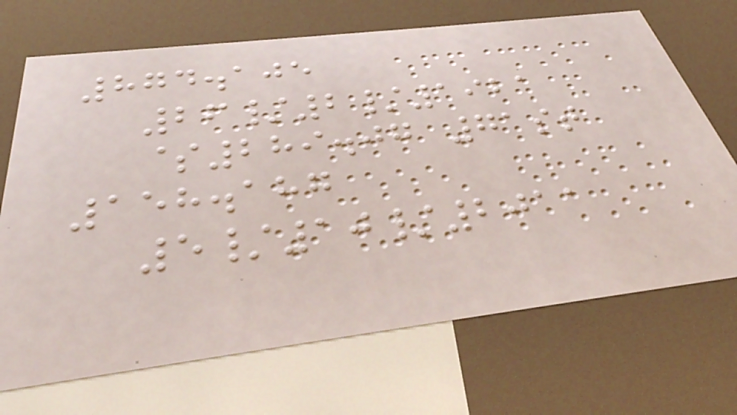874.105
26/2/1921
$289.07 71st
158.187
5/10/2011
